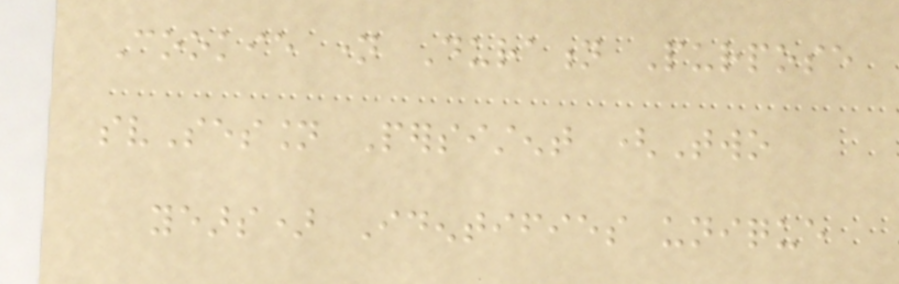Cookie name Duration Purpose
svSession Persistent (Two
years) Identifies unique
